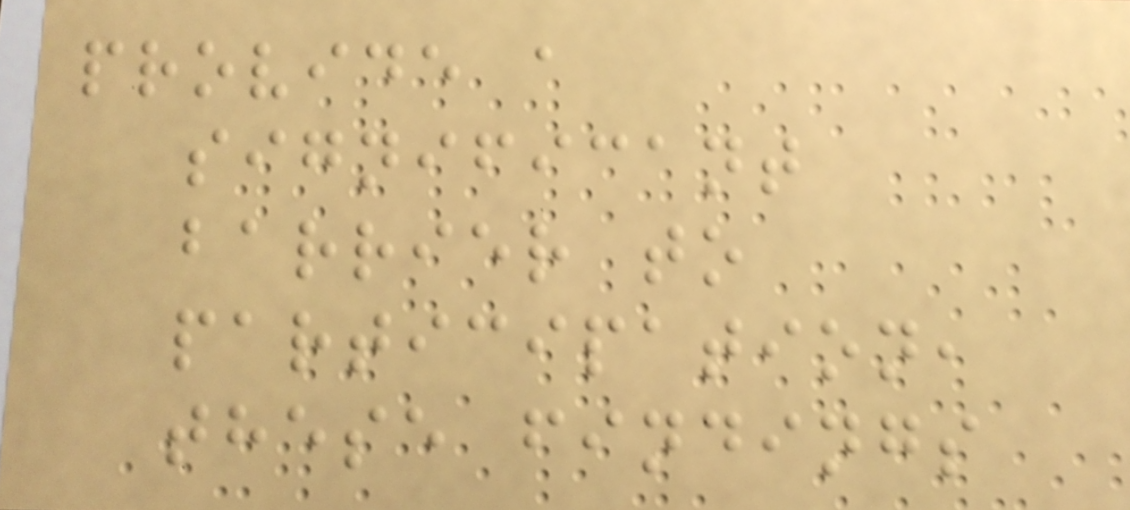provide a
significant
barrier to
participation,
these findings
